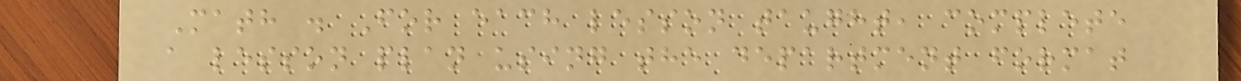Math . For each lesson taught, complete
a lesson plan using the department format
